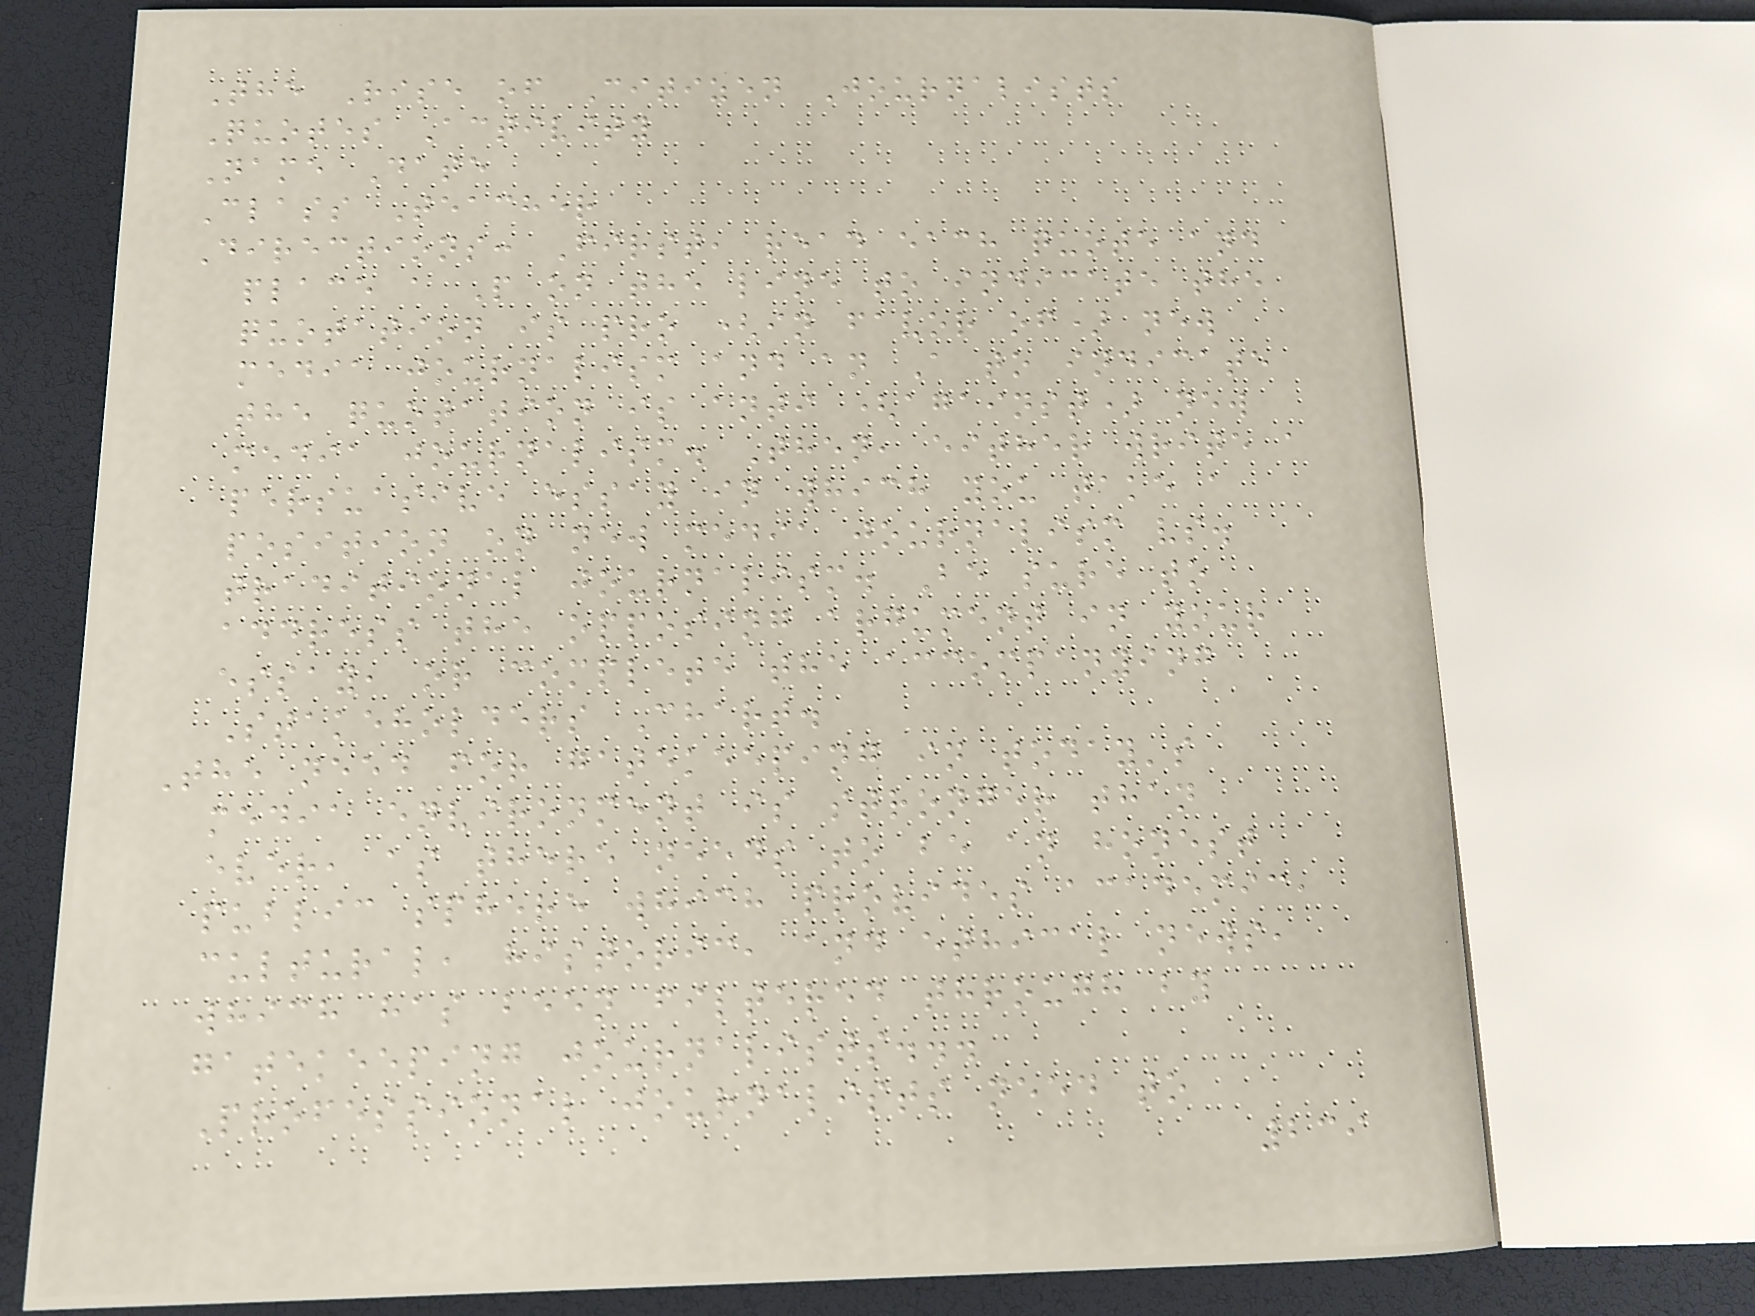The Rise of Citizen Journalists
Quotes Activity
Name Date
Class Teacher
Directions: First, read each quote and
place a P on the line to indicate the
quotation is pro (in favor of) new
media journalism and an A to indicate
the quotation is anti (against) new
media journalism. Then, either write a
persuasive essay in which you take a
position on new media journalism vs.
traditional journalism. Be sure to
address the opposing argument in your
essay, or complete the accompanying
Stakeholders Chart.
The need for gatekeeping in today's
media environment is stronger than
ever, as there needs to be an honest
public sphere which provides academic,
cultural, historic, and ethical news,
which has been filtered through by
gatekeeping journalists...
Professional journalists need to
239
